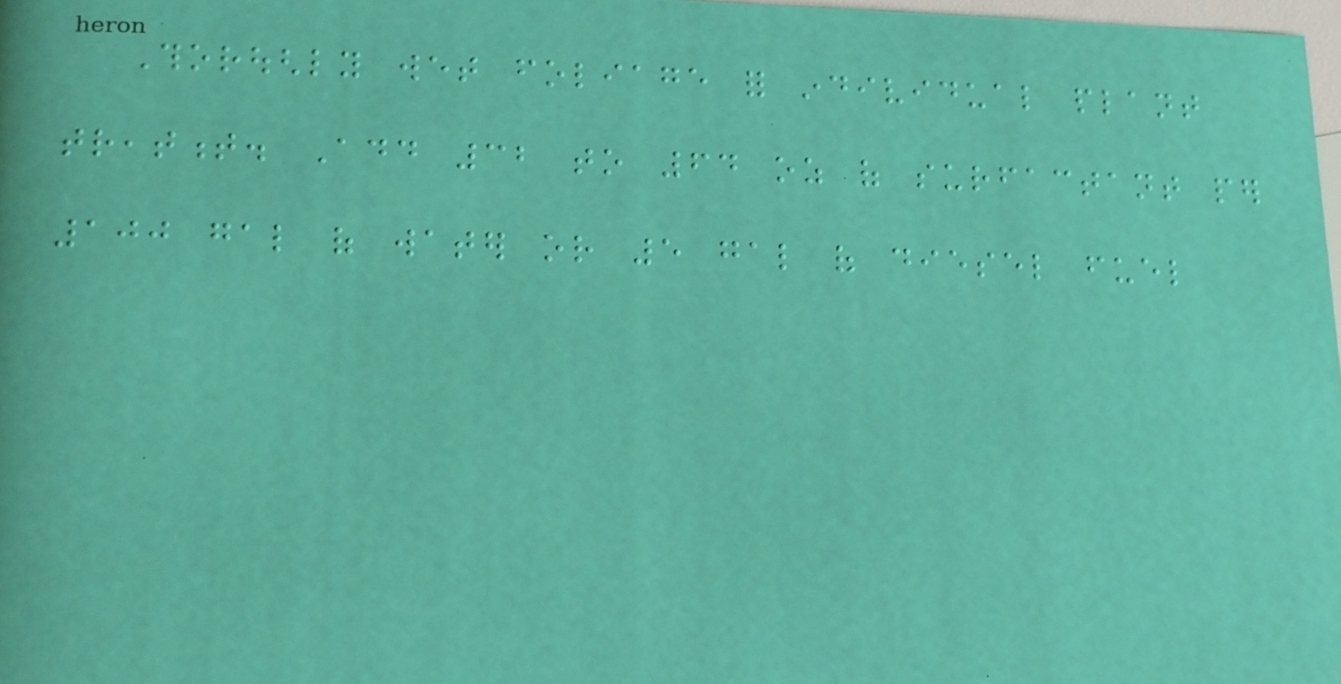Thoroughly wet foliage for individual plant
treatment. Add 32 to 64 oz of surfactant per
100 gal of water or 5 gal of diesel fuel
